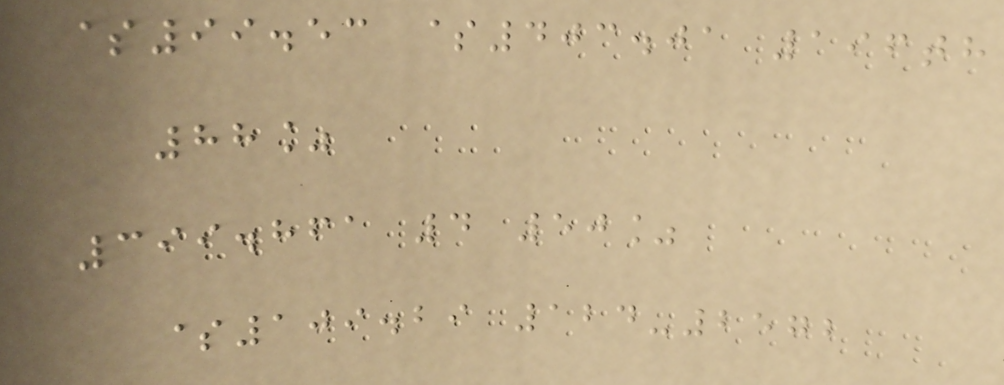$99.53 $403.01 196th
88%
399.861 4 50%
$109.29 124-2572
